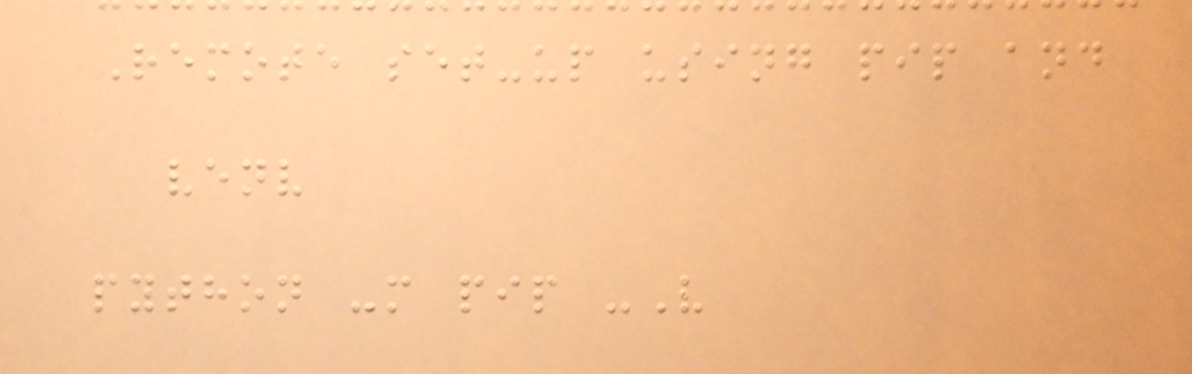Remote set-up using pip and
venv
python -m pip -V
